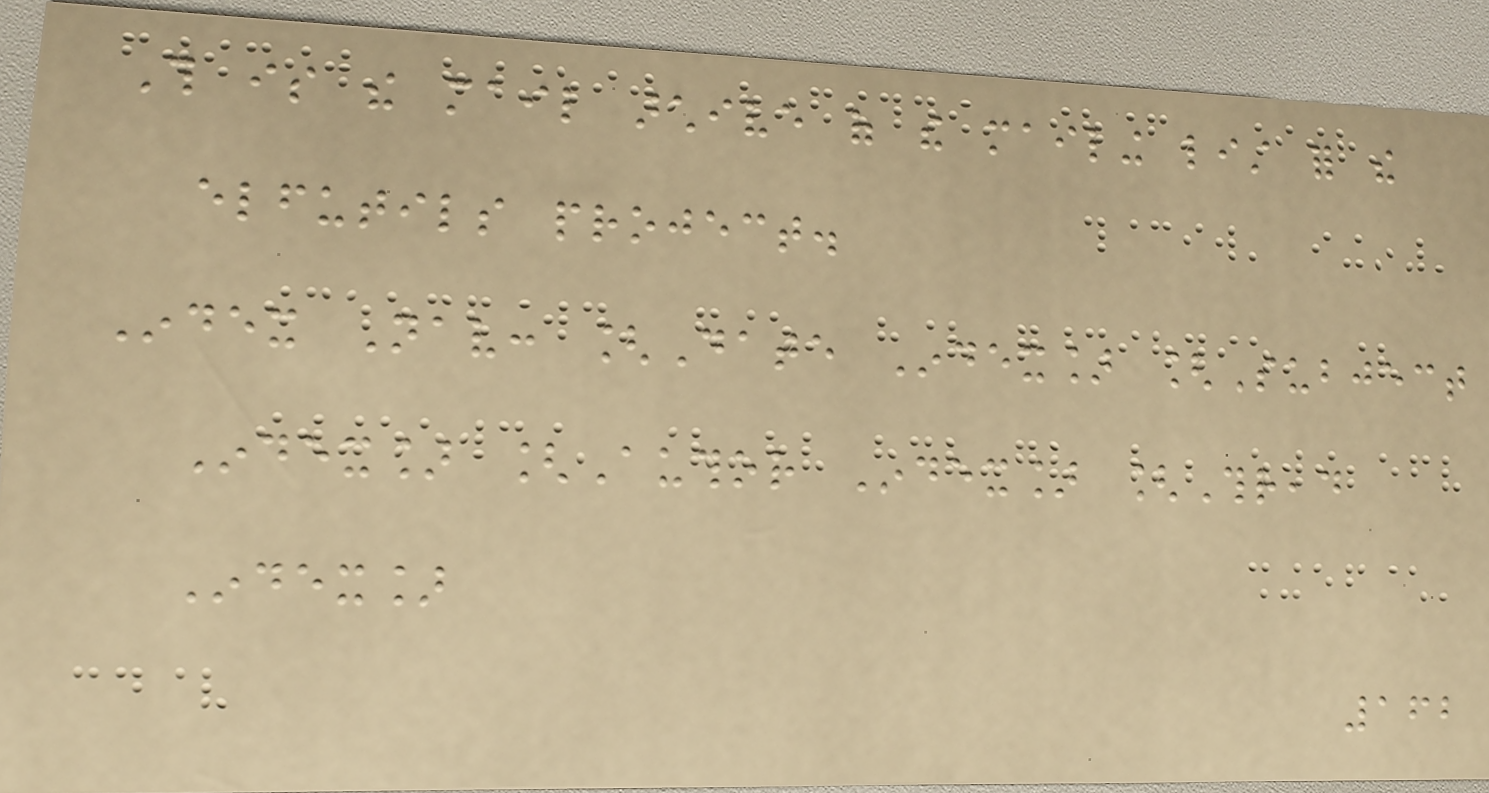This is the mail archive of the mailing list for the
elfutils project.
Index Nav: [Date Index] [Subject
Index] [Author Index] [Thread
Index]
162
